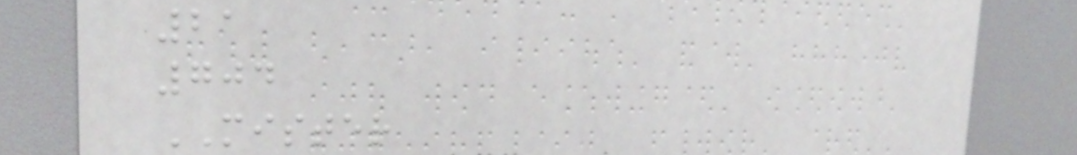21
704
MISTER
